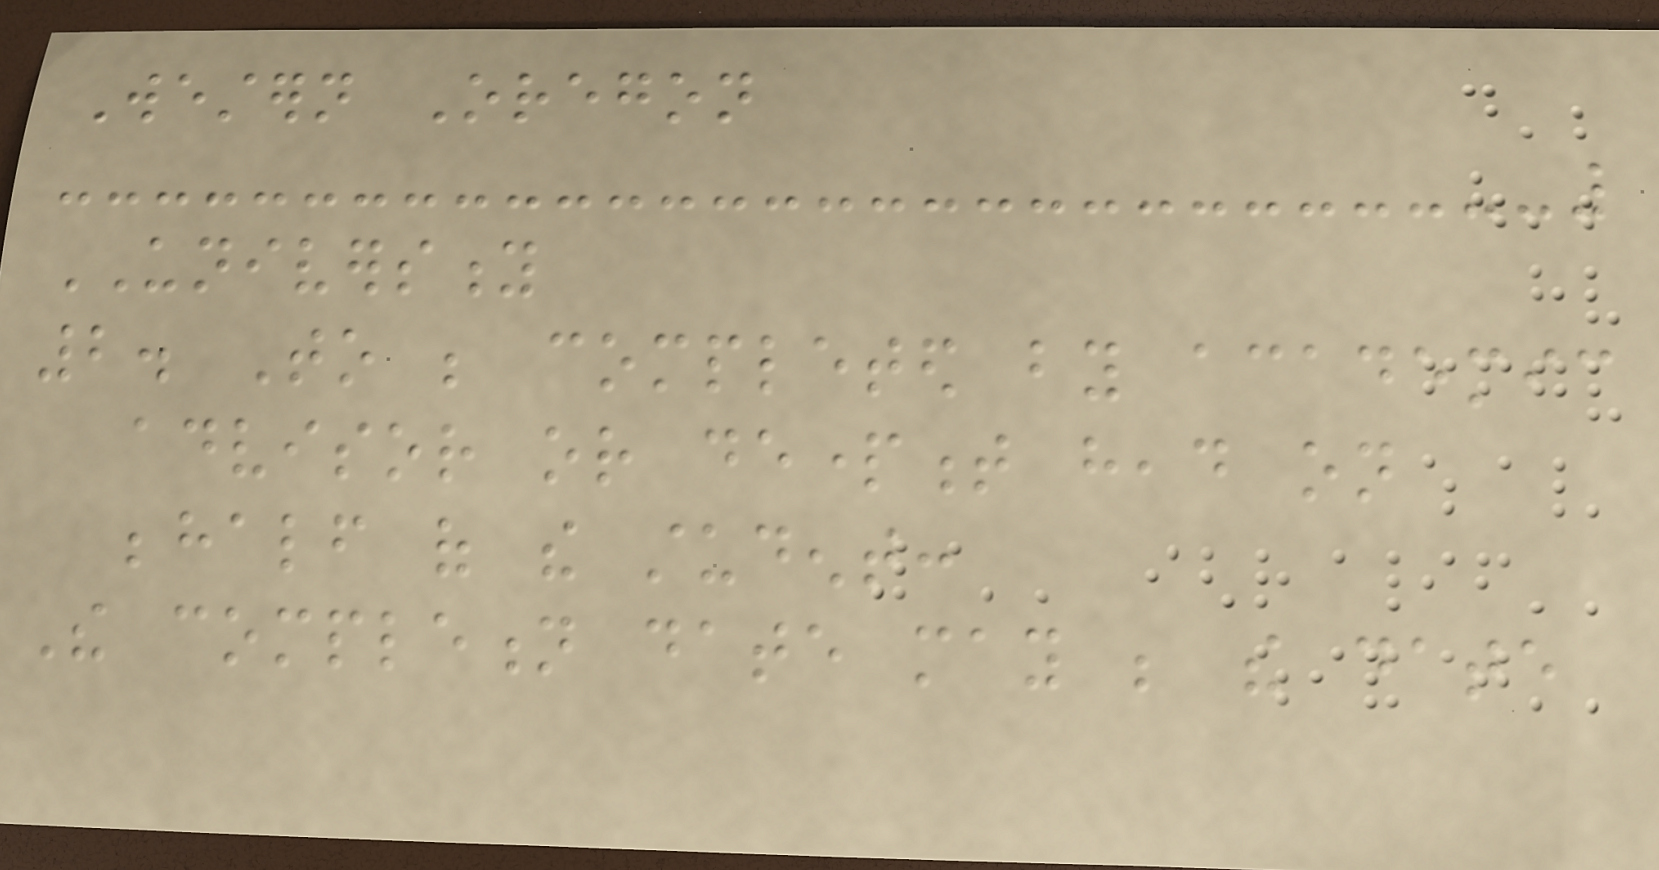Western Oregon
UNIVERSITY
2. To be completed by academic
advisor or department head on
behalf of the student:
The completion date may be the date
